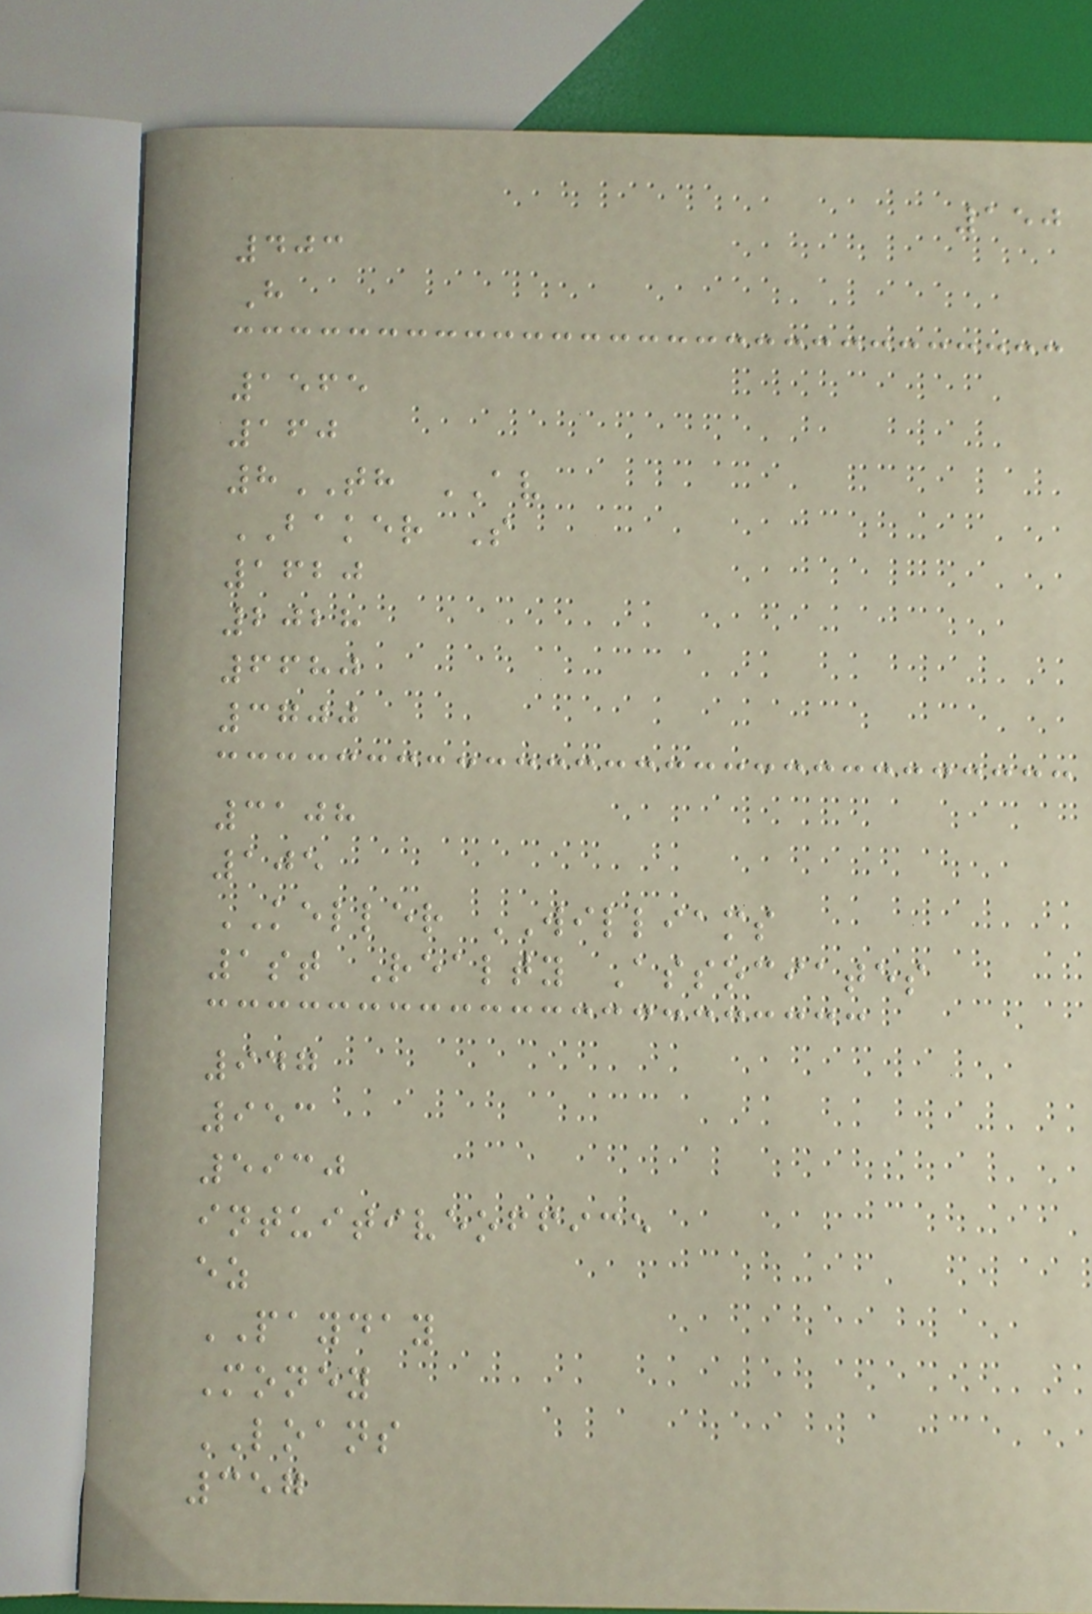150
403
H
1565
160
8TH AV
BAKER S
1620
2028
6680
3700
3108
105
KELLER WILLIAMS
1st Realty Associates
947
953
5930
intuitiveoffice
ez
PAYDAY
Money
LOANS
357
